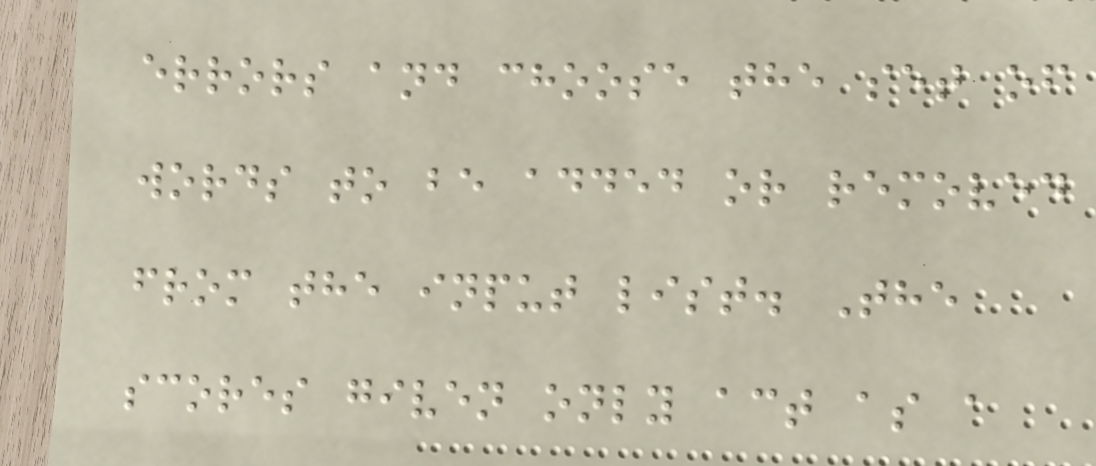errors and choose the set of
words to be added or removed
from the input list. The
scores given only act as a
